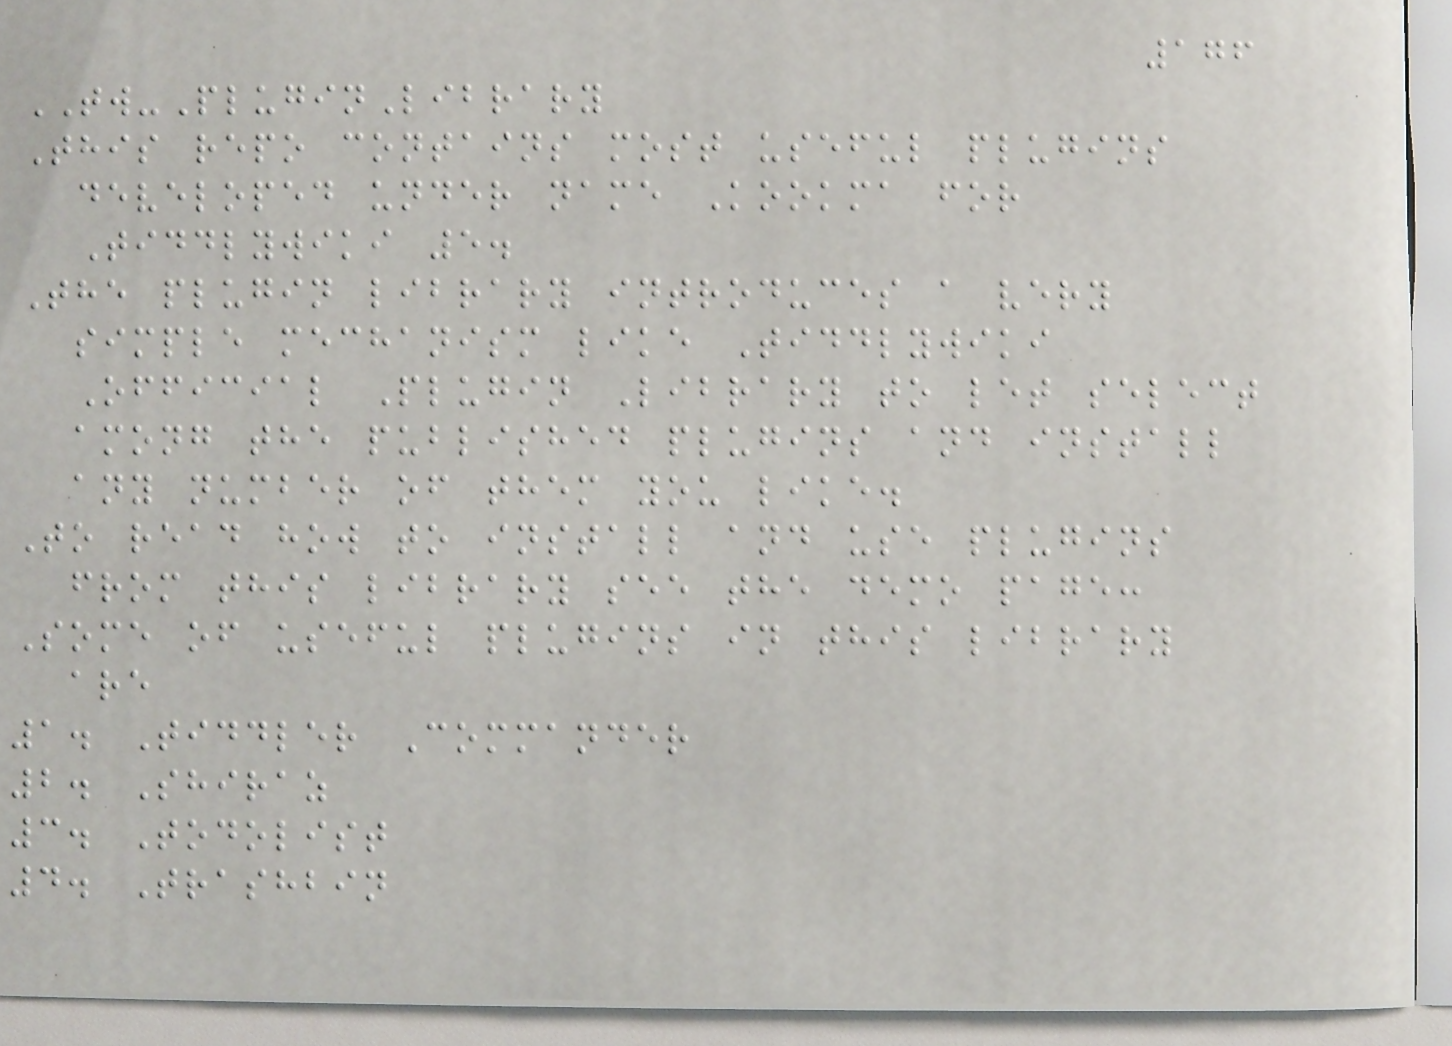176
TW-PluginLibrary
This repo contains most useful plugins
developed under name Kookma for
Tiddlywiki 5.
The plugin library introduces a very
simple mechanism like Tiddlywiki
Official Plugin Library to let select
among the published plugins and install
any number of them you like.
To read how to install and use plugins
from this library see the demo page:
Some of useful plugins in this library
are
1. Tiddler Commander
2. Shiraz
3. Todolist
4. Trashbin
